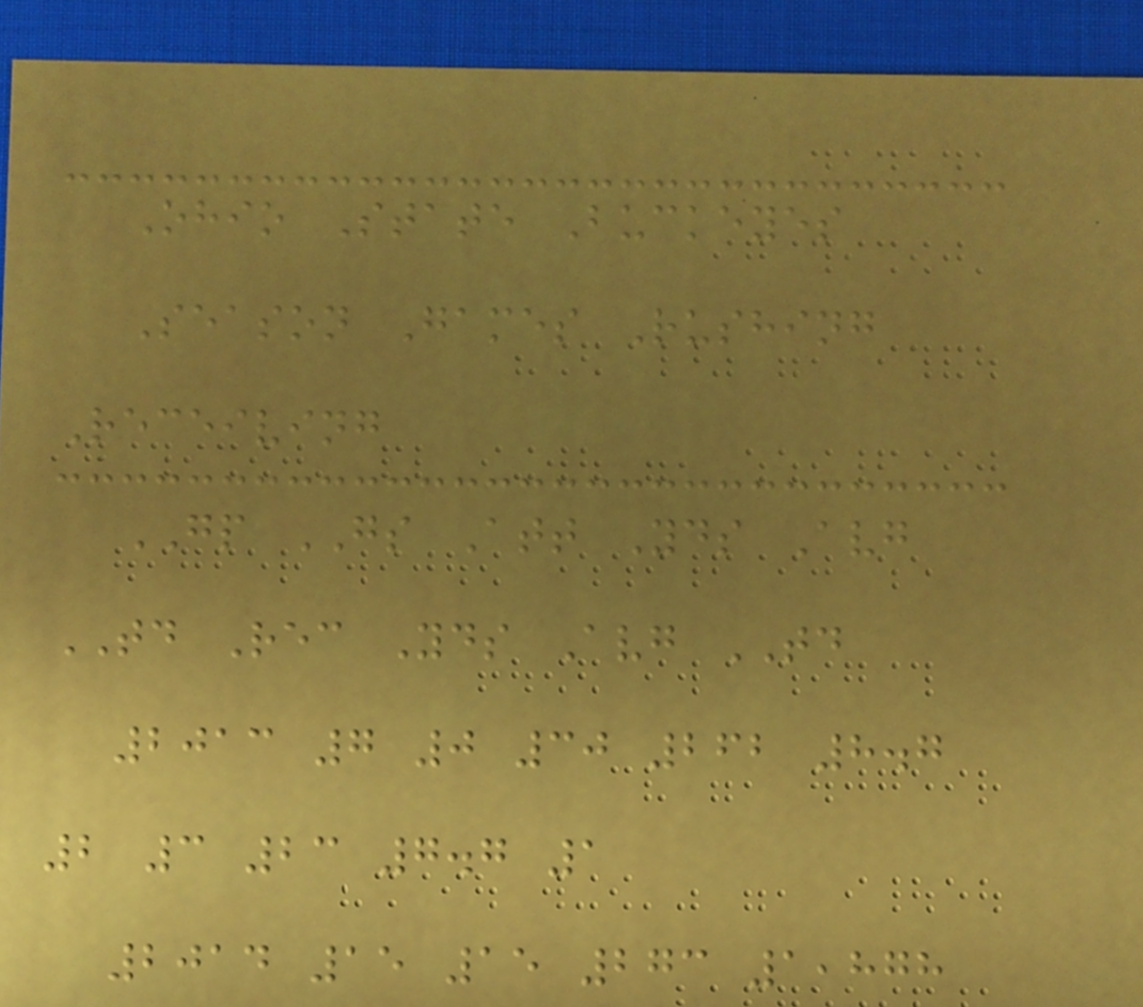Ohio State Buckeyes
Season Games Rushing
Receiving
GP GS Att Yds Avg
TD Rec Yds Avg TD
2013 7 0 30 262 8.7
2 3 23 7.7 1
2014 15 15 273 1,878
